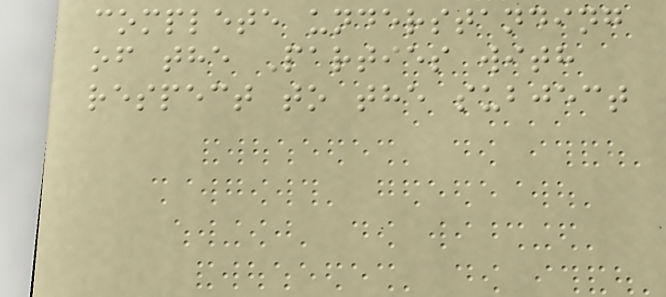complete understanding
of the Parties with
respect to the subject
